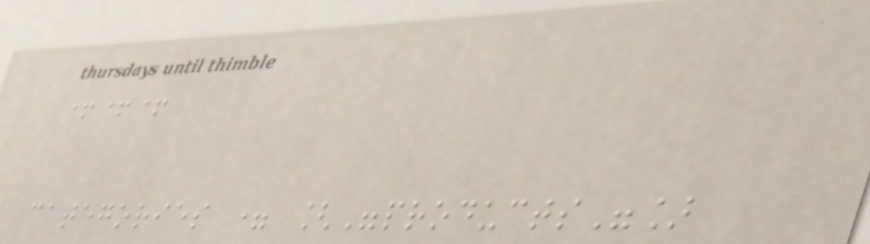+++
categories = ["products"]
